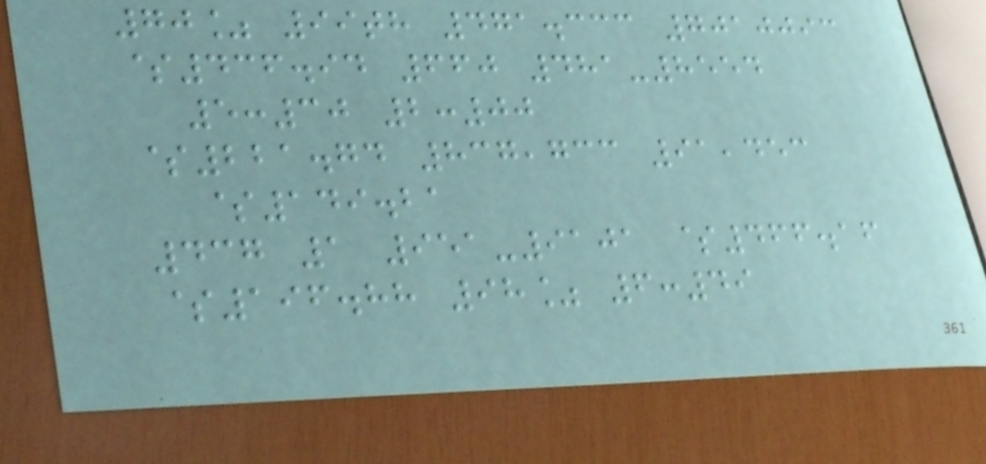70% 99th 471.333 7010093
$436.94 660 481-8554
5:30 2:00
$221.74 837,733 91,453
$149.21
437 1 951-9101 $466.16
$196.88 98% 6:49
